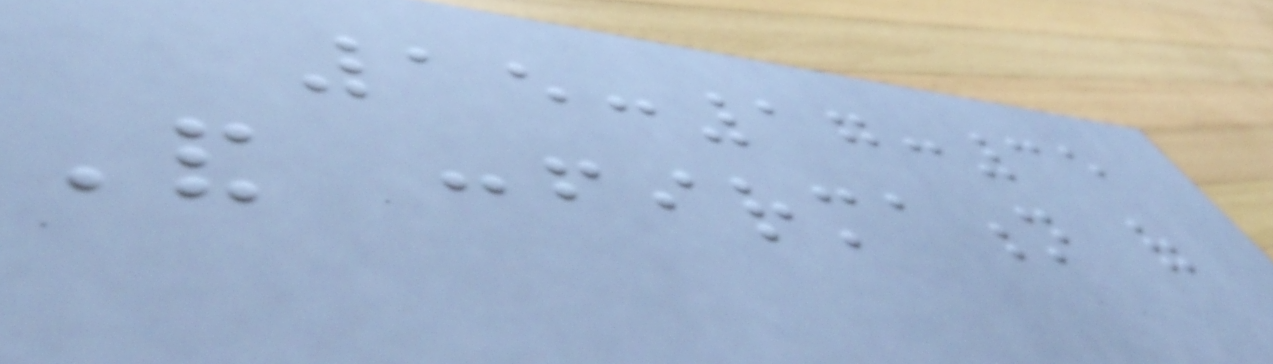15:17:35
And confirmation of
